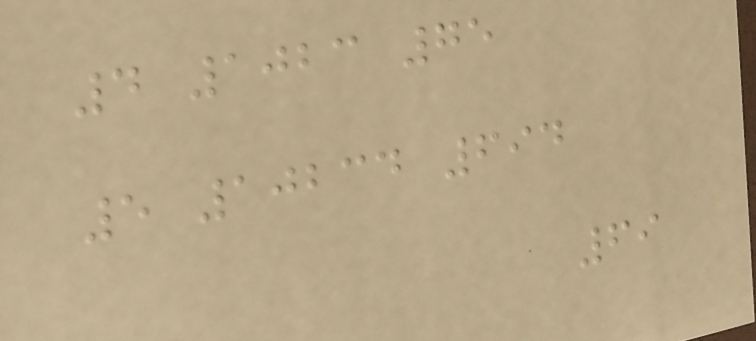4 1023 75
5 10234 694
69
